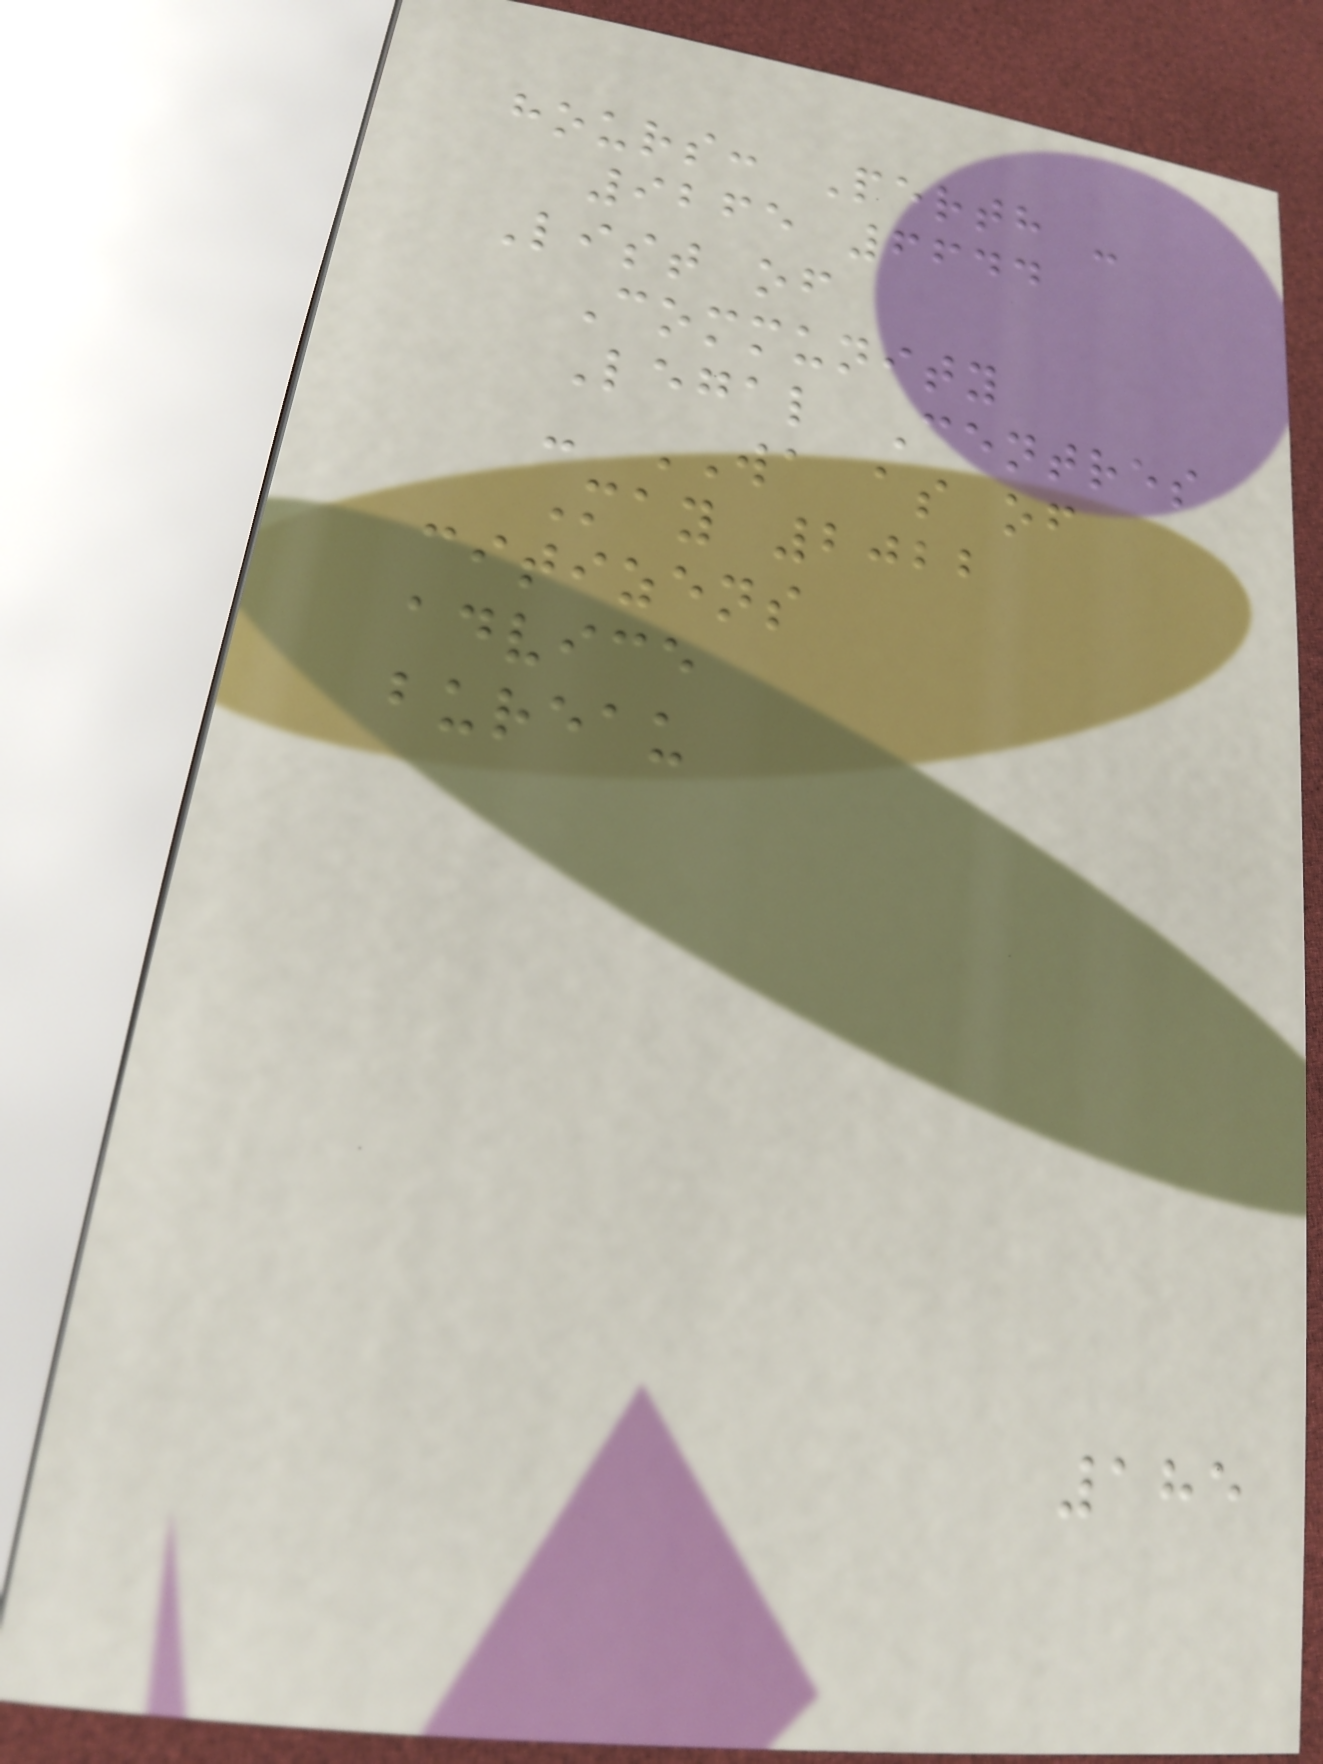hours: Perth -
9265 6644
List of
Community
Legal Centres
- WA as of
May 2022
citizens
advice
bureau
185
